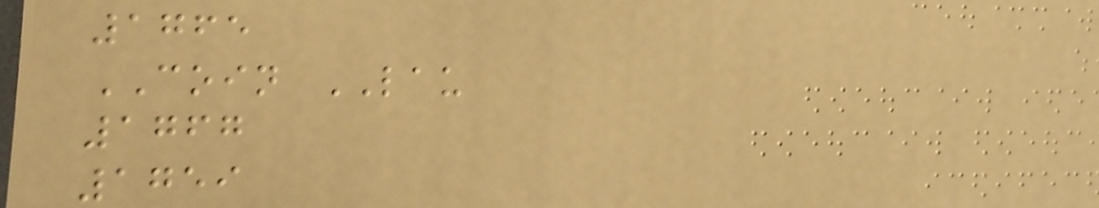1765
COIN LAU
1767
1759
